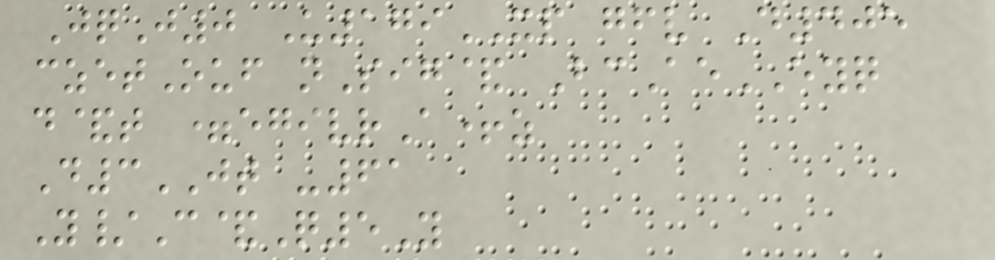JqJ0 U179XP gfv D405
czetOuf nSig& BcAeEYQ
d&t =egivrA+z
D3JT -61
Y/C&Q5Y
